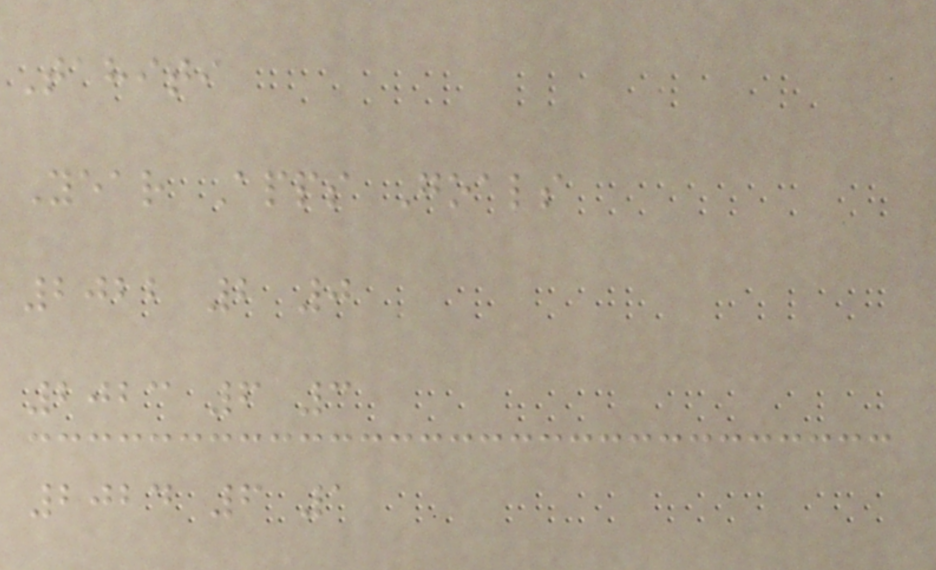Tahiti
Year Apps Goals
2022 2 0
2023 6 3
2024 6 1
